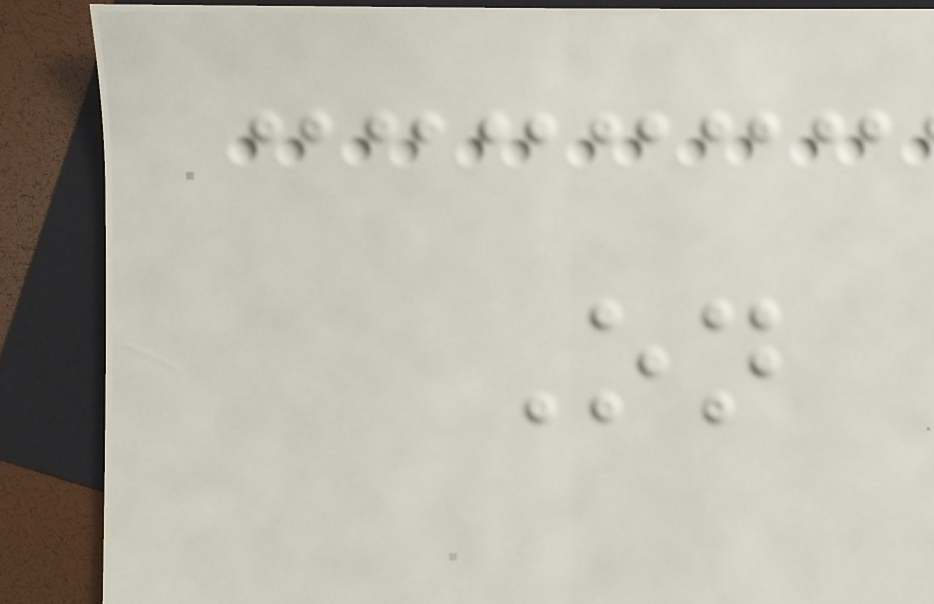On
